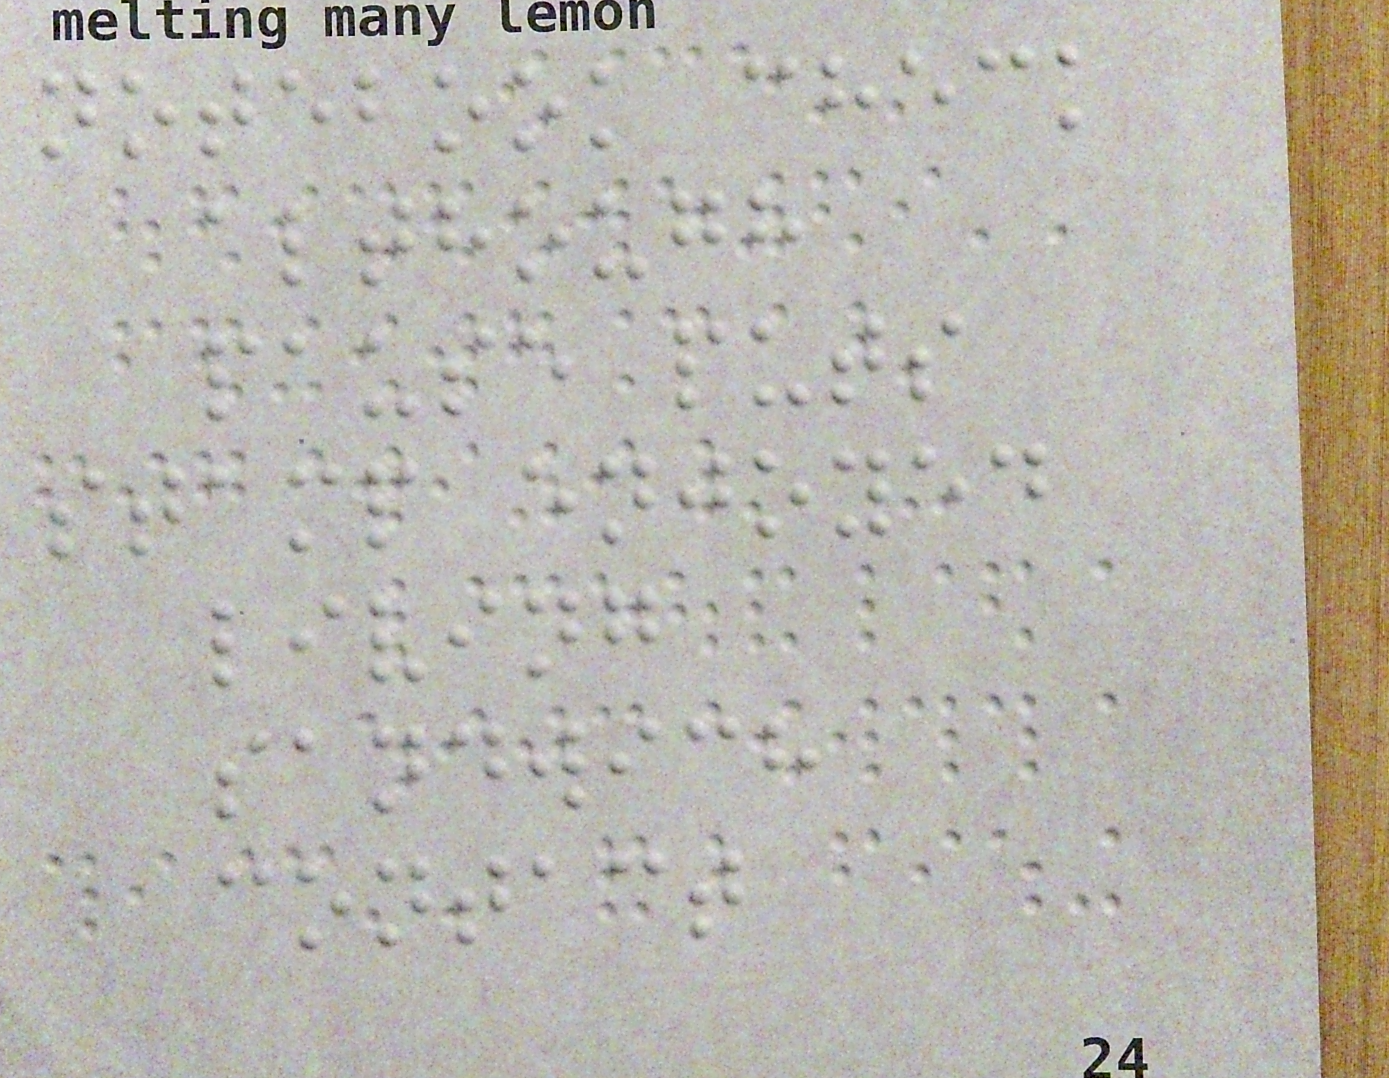notebook check
although
pause puts
stamp enjoyed
living
sandwich
contact
